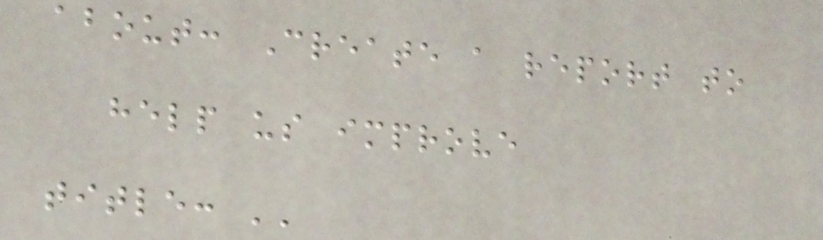about: Create a report to
help us improve
title: ''
